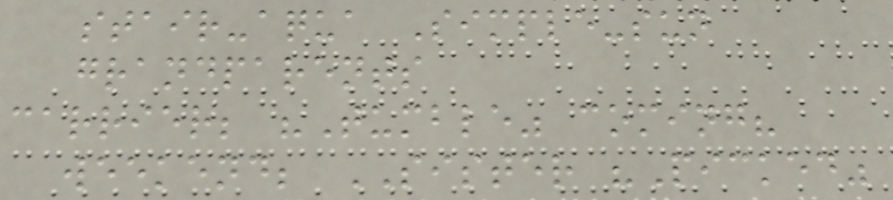stair-aqua Simple-sun
grandparents
carrier; "Tumble" coming?
weekend; SISTER "Picked"
